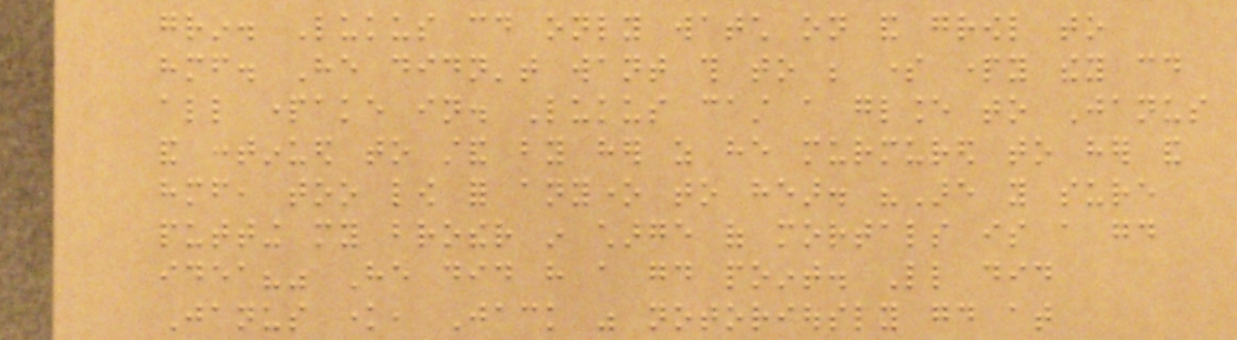grin. Lukus could only watch on and growl to
himself. He didn't want this to be some party they could
all partake in. Lukus cast a glance to Janus
and continued to stand by her as he murmured to her and
himself, too low for anyone to hear. "Are you sure
putting my brother in charge of mortals is a good
idea?" He did have a good point. Little did
Janus know, Jack was notoriously good at
